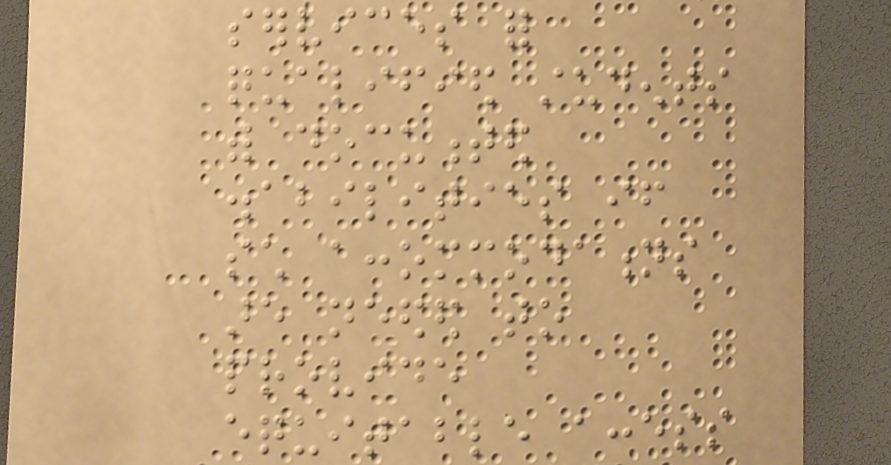services for
qualified students
with documented
disabilities if
such accommodations
are needed to
provide
equitable access
